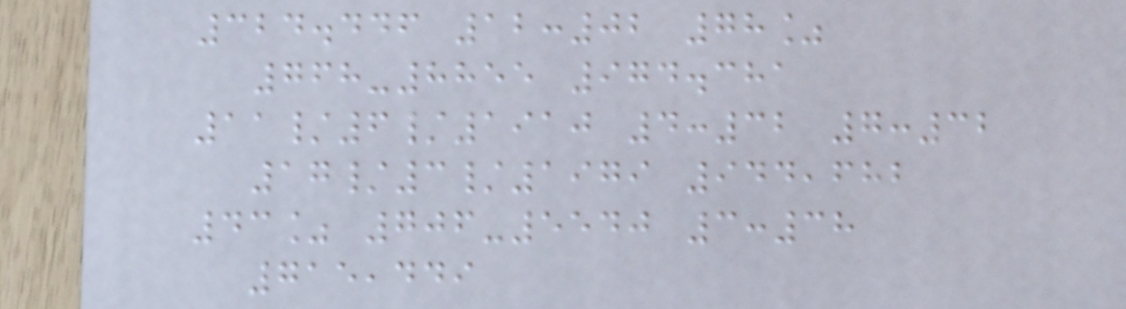324.446 12:02 78%
768-8855 974.381
11/6/1910 4:32 7:32
17/3/1979 944,682
43% 706-5540 3:38
715,449
